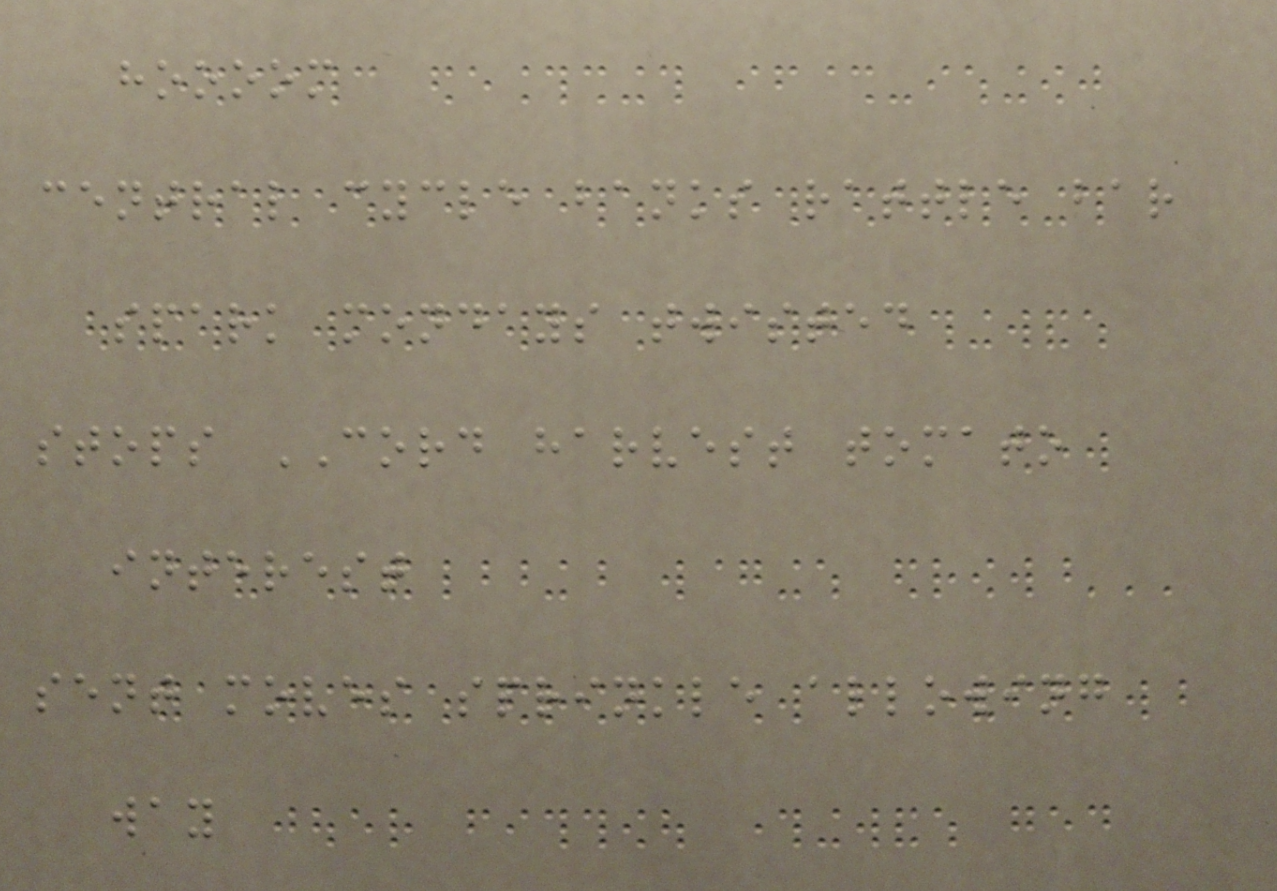hoooom
central cycle banks rattle bar
spark mondays twisted
stops CORD harvest tomato
interest
sent moves sprinkle allowing
way
